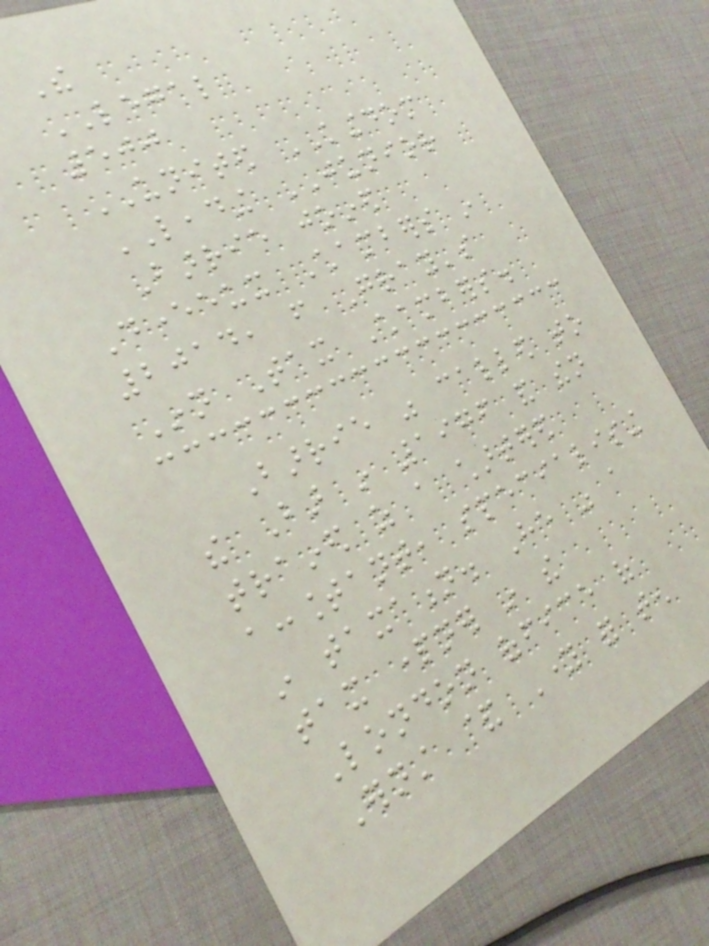The
LEGAL
500
UNITED KINGDOM
LEADING JUNIOR
Barrie joined
Devereux Chambers in
2014, from Gray's
Inn Tax Chambers.
Barrie was called to
the Bar in 1976 and then
trained as a chartered
accountant, specialising
in taxation. He was a
tax partner in the
London office of
Ernst & Young for ten
